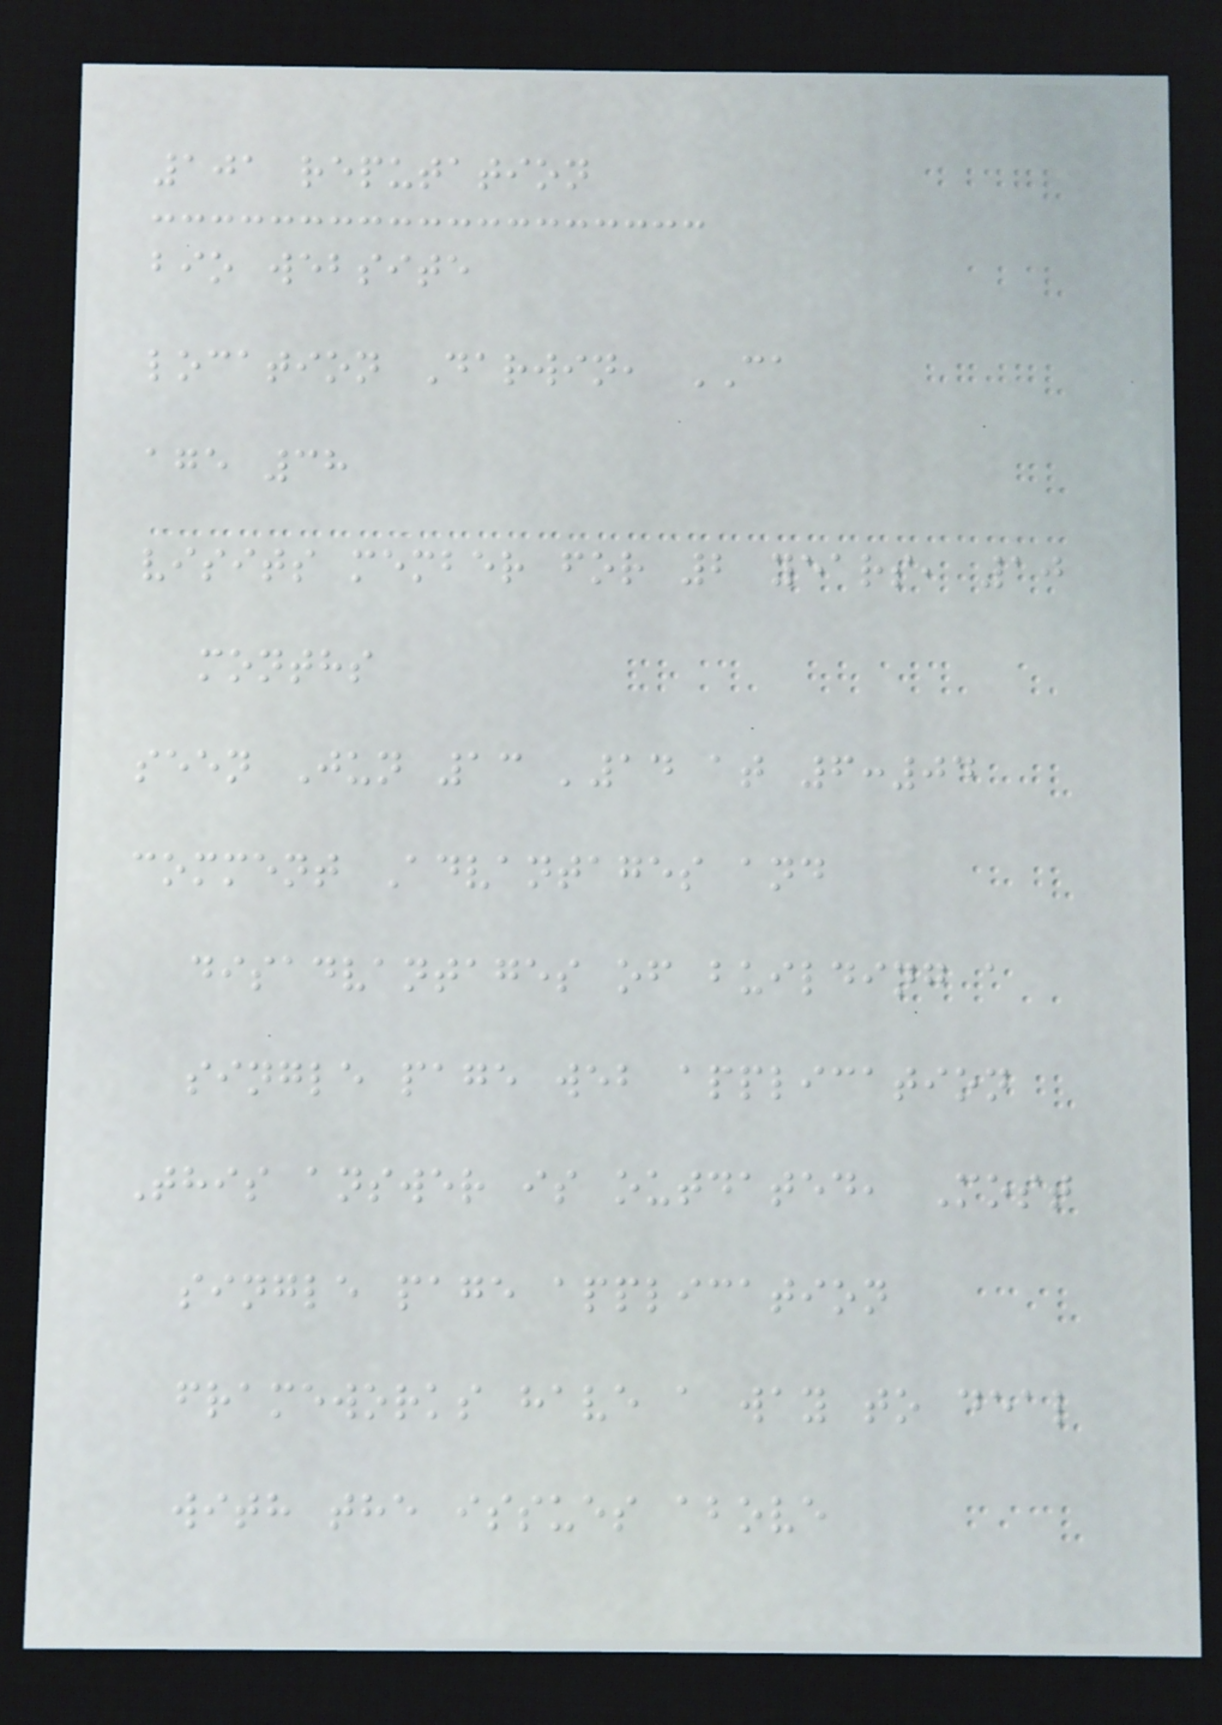101 reputation
bio website
location Darwin, CA
age 38
visits member for 2 years, 10
months
seen Jun 13 '14 at 6:04
comment Advantages and
disadvantages of building a
single page web application
This answer is outdated, Most
single page application
frameworks have a way to deal
with the issues above
